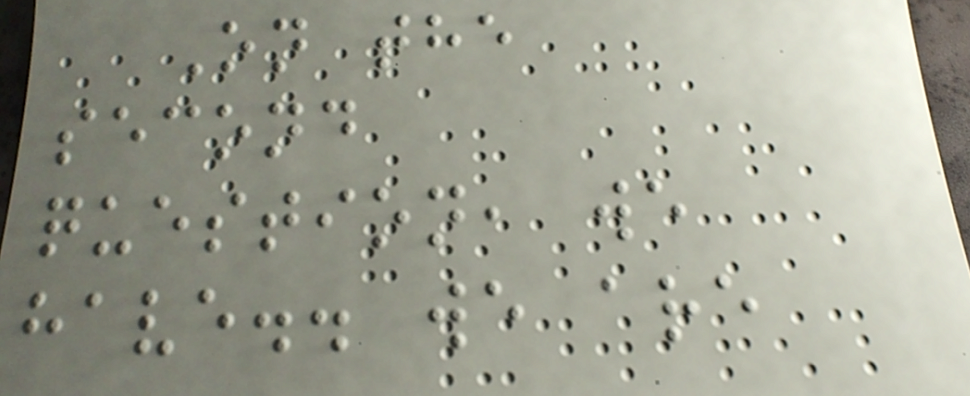On the
second
question, we
have.. we are
